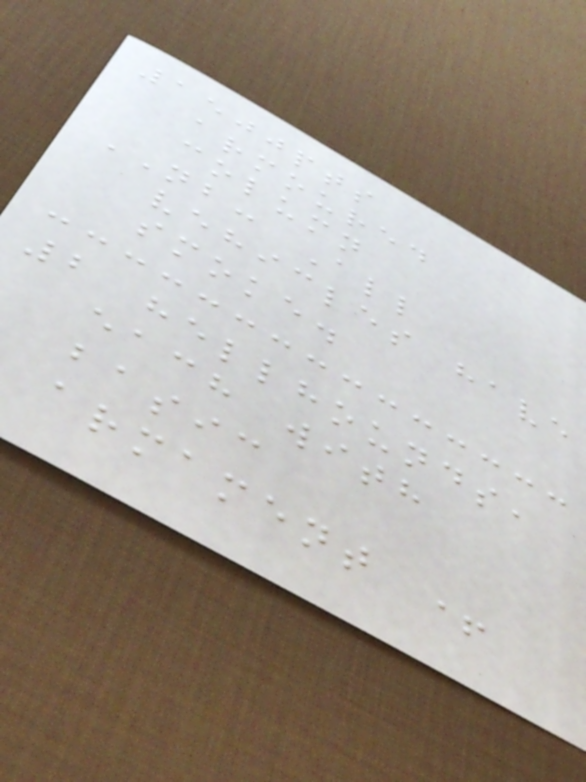1500pts
armoured
column
NB: All
vehicles have
smoke.
2 hellhounds,
each with
basic
armament +
